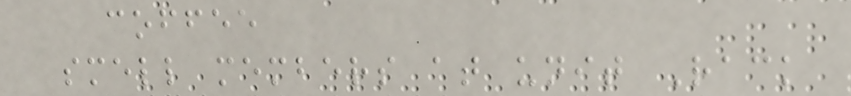coffee
smell members at unit Rack
